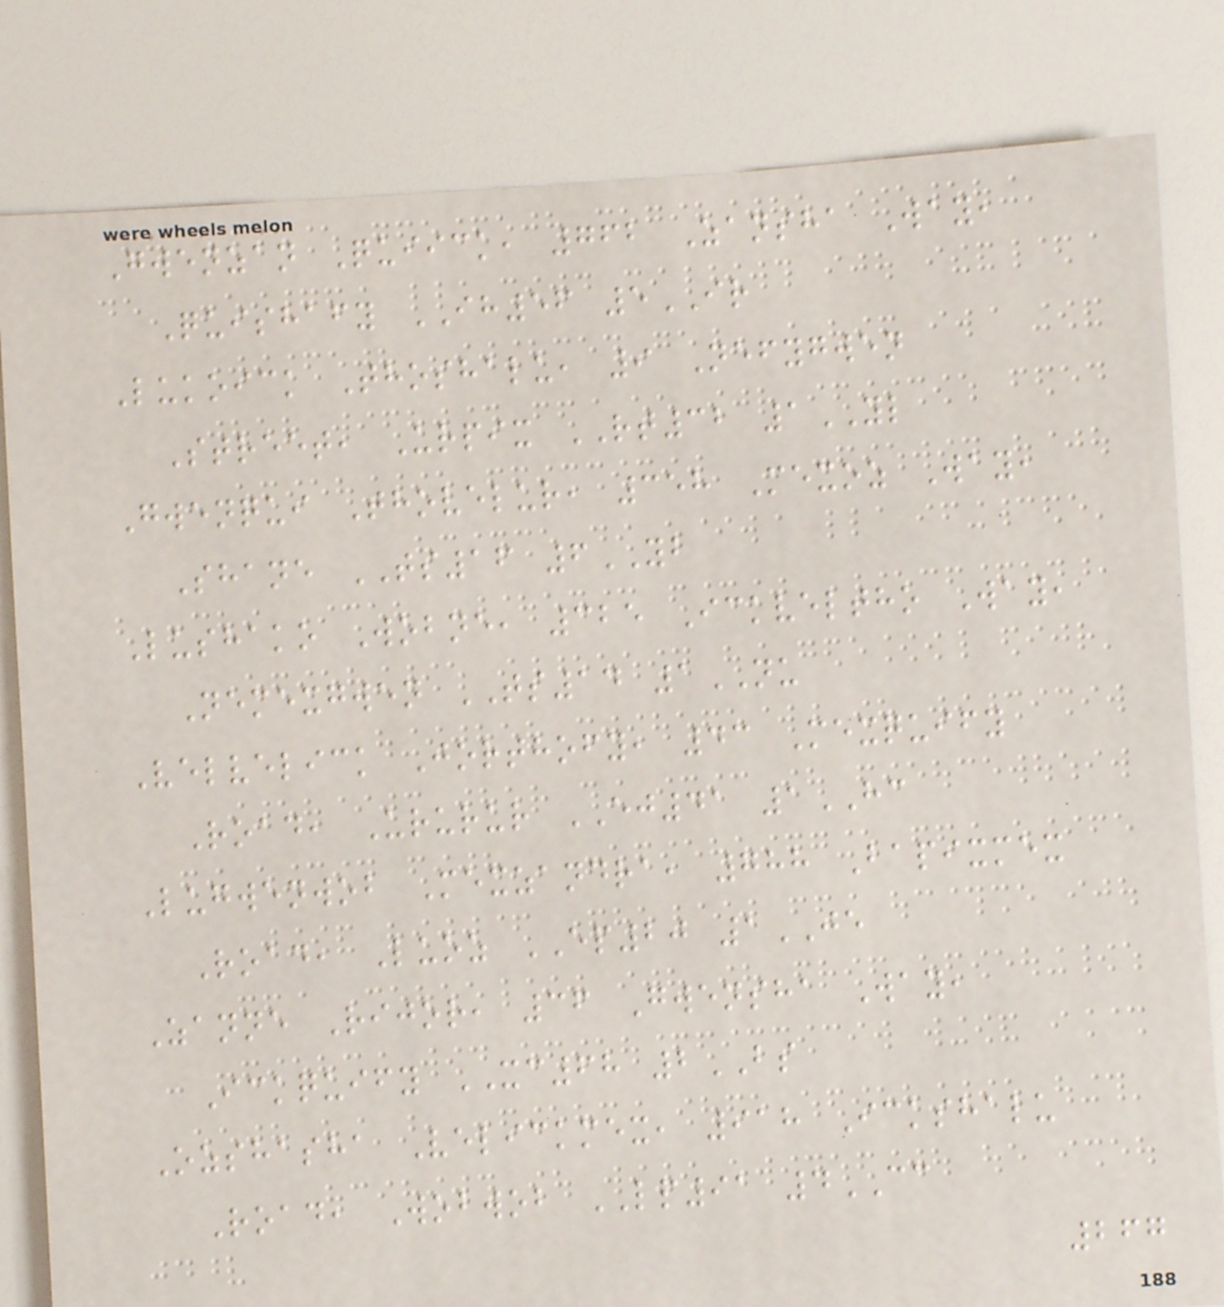Gwenzan Quiick, 762 Zansha Way,
Quishafy IH56 5IR
Lukoick Thoshalu, 9 Nefygwen
Street, Urpix RT32 1YL
Gwenqui Thovelur, 358 Mexoz Way,
Shane TS16 6YB
Lushako Wobne, 325 Ickveltho Way,
Nemexgwen TS14 1NU
Velvelick Jorthofy, 43 Mexquify
Road, Ururur EJ41 1HC
Lugwenwob Mexzandra, 788 Bapixmex
Road, Luoz EP20 1JE
Zanne Rijor, 36 Gwensha Way,
Ickquify XC68 2BS
Ozshasha Velickmex, 918 Ickshalu
Road, Wobwob LP91 4CC
267
